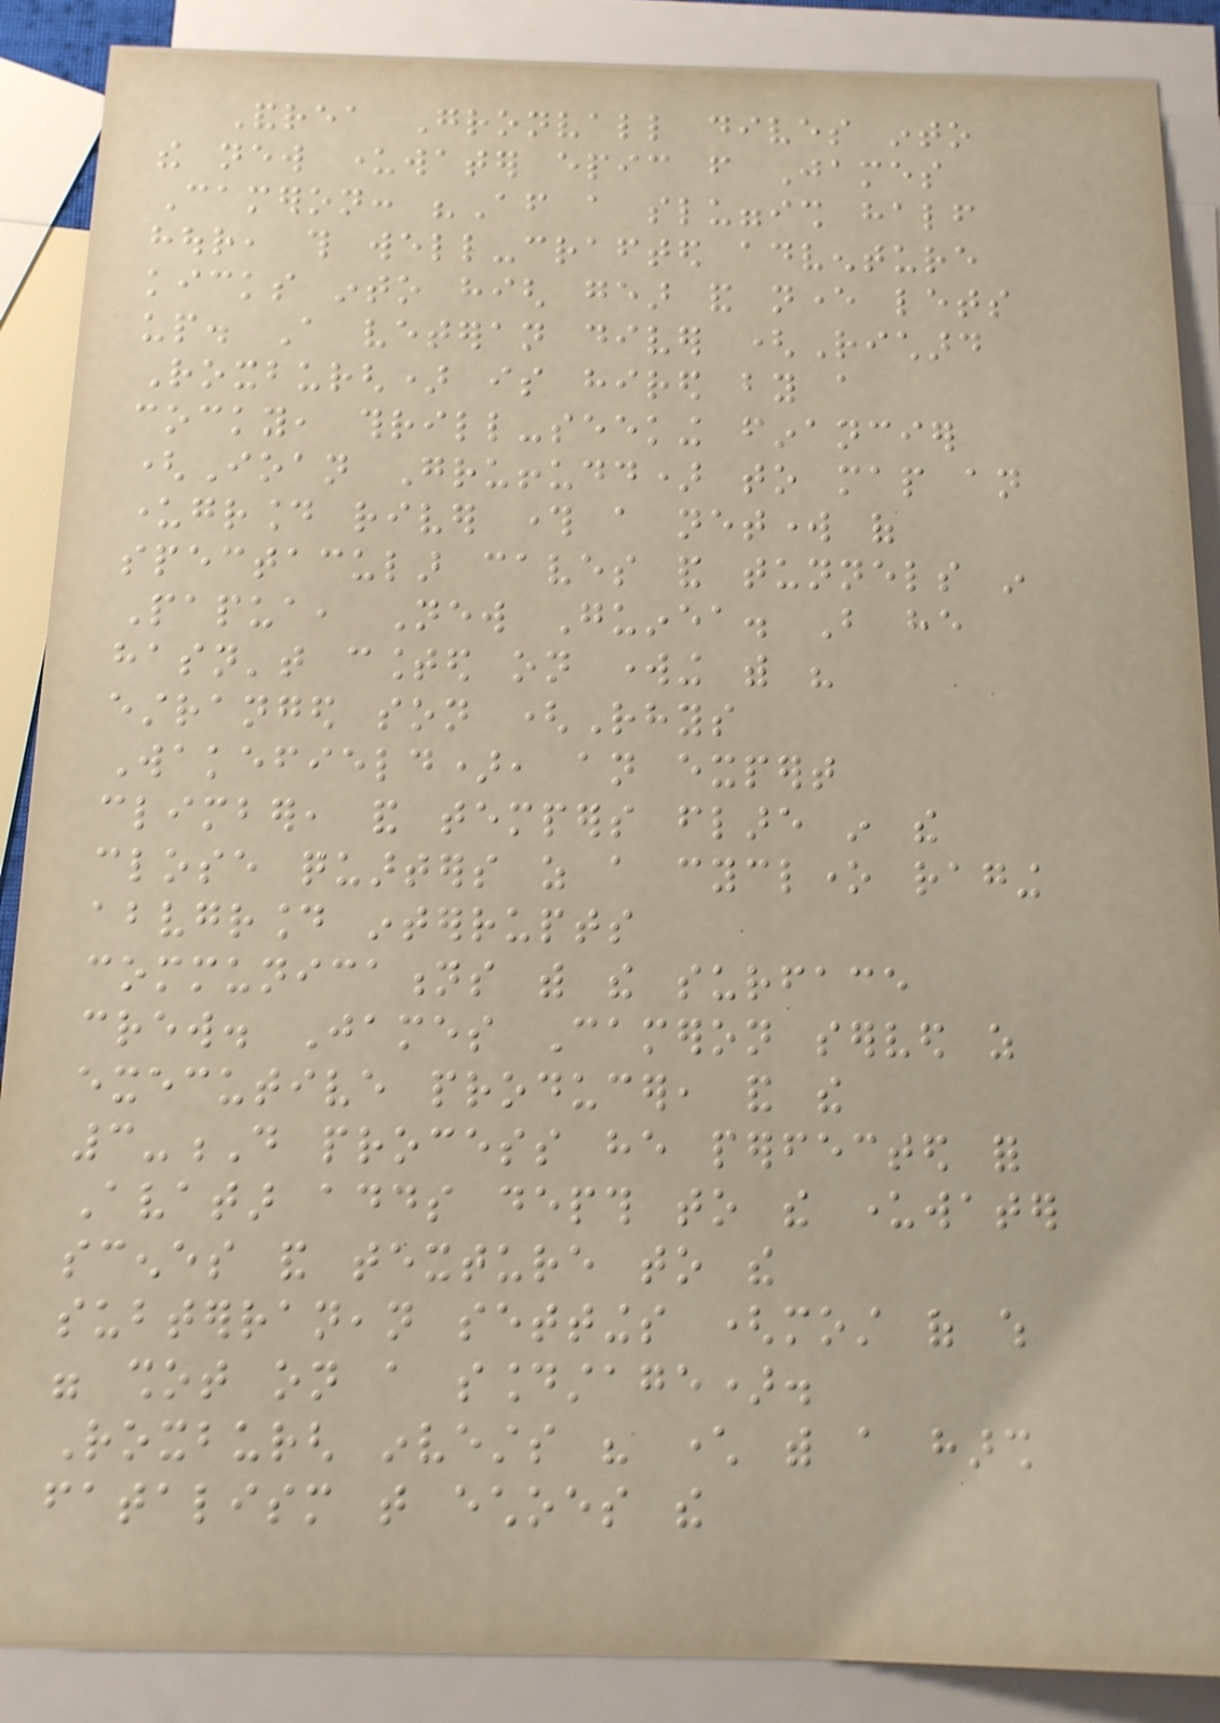Andrea Gronvall dives into
the new underwater epic from James
Cameron: "After a sluggish half
hour, this well-crafted adventure
kicks into high gear and never lets
up. A veteran diver (Richard
Roxburgh) is hired by a
cocky, thrill-seeking financier
(Ioan Gruffudd) to map an
underground river through a network of
spectacular caves and tunnels in
Papua, New Guinea. But he
hasn't counted on working with his
estranged son (Rhys
Wakefield), an expert
climber, and tempers flare in the
close quarters as a cyclone raging
aboveground interrupts
communications with the surface
crew. James Cameron served as
executive producer, and the
3-D process he perfected for
Avatar adds depth to the underwater
scenes and texture to the
subterranean settings (most of which
were shot on a soundstage).
Roxburgh invests his character with a harsh
fatalism that echoes the
